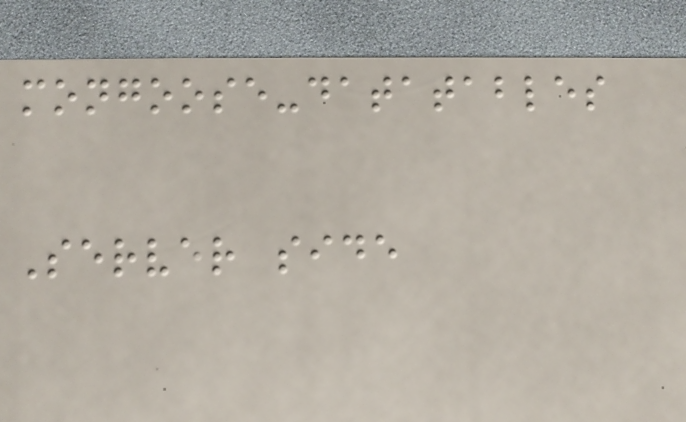mongoose-datatables
Server side
